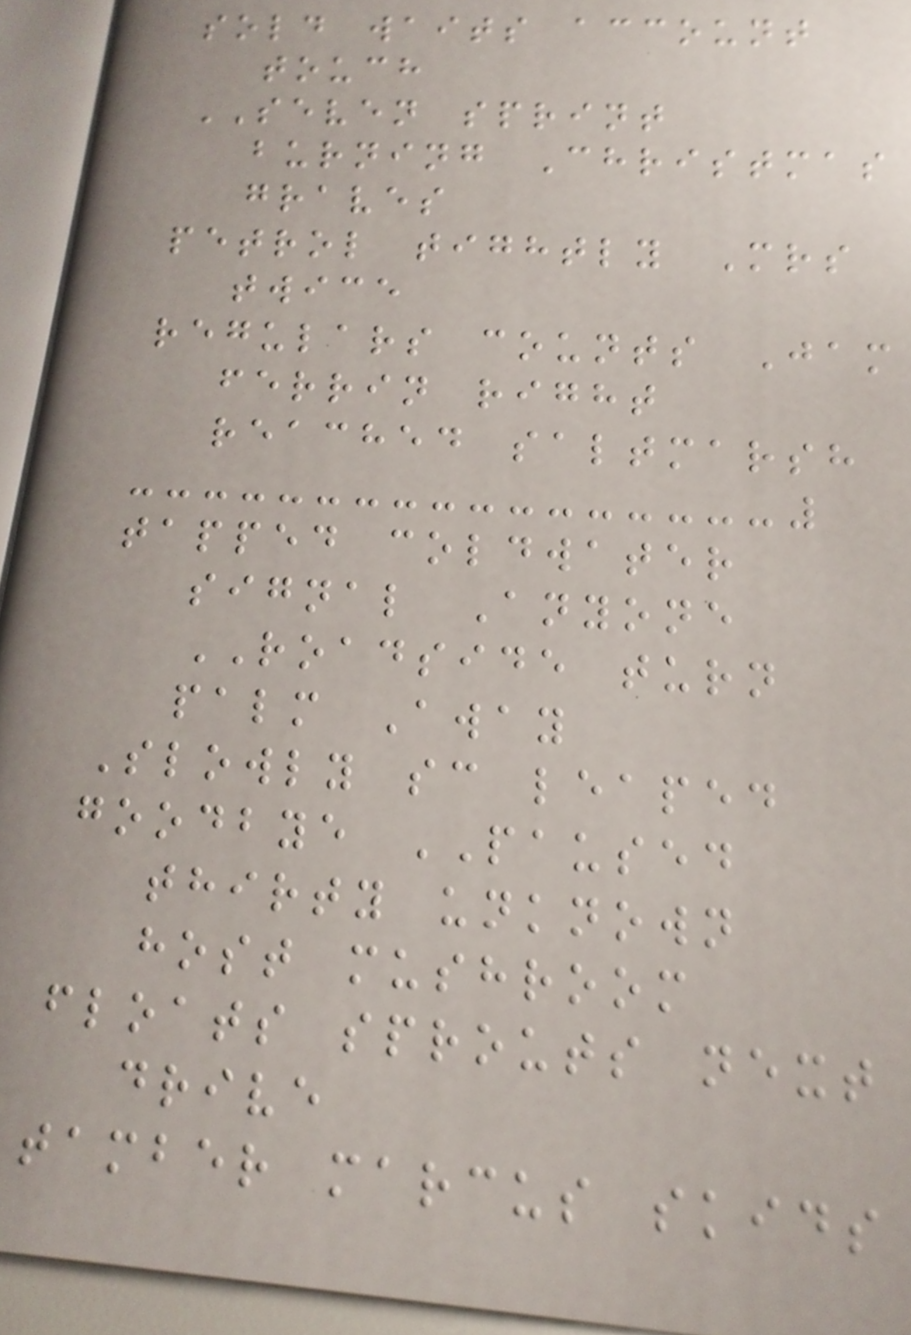sold waits account
touch
SEVEN sprint
burning Christmas
graves
petrol tightly Mrs
twice
regulars counts Jam
ferrin right
reached saltmarsh
tapped coldwater
signal Anyone
ROADSIDE turn
palm Away
Slowly sc leaped
goodbye PAUSED
thirty unknown
host mushroom
floats sprouts next
drive
tamber marcus skids
